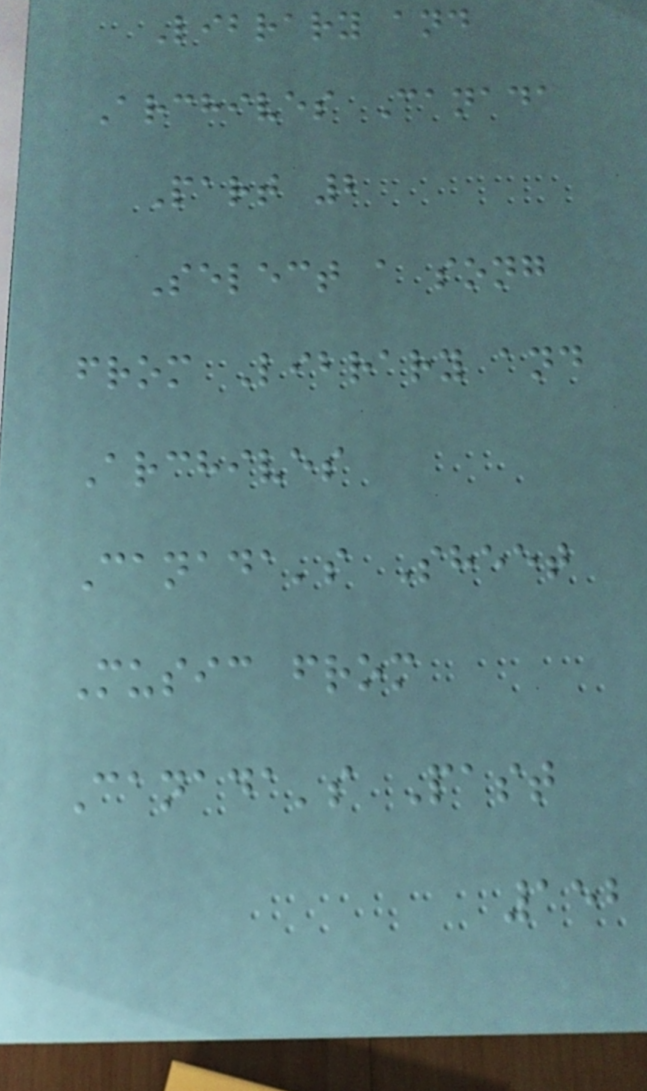Library and
Archives Canada
Part 2
Select a song
from Library and
Archives
Canada's Sheet
Music from
Canada's Past
152
